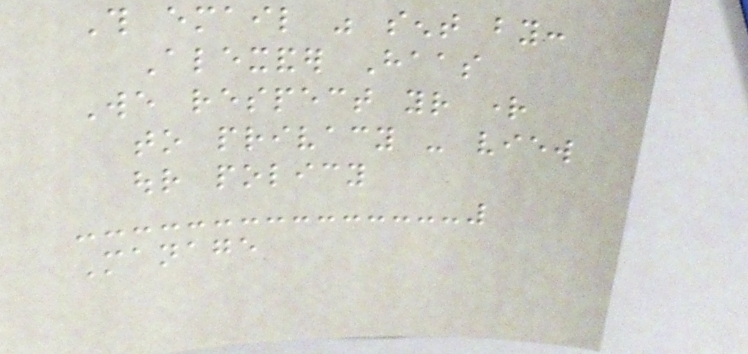This email was sent by:
Alexander Haas
We respect your right
to privacy - view
our policy
Manage
